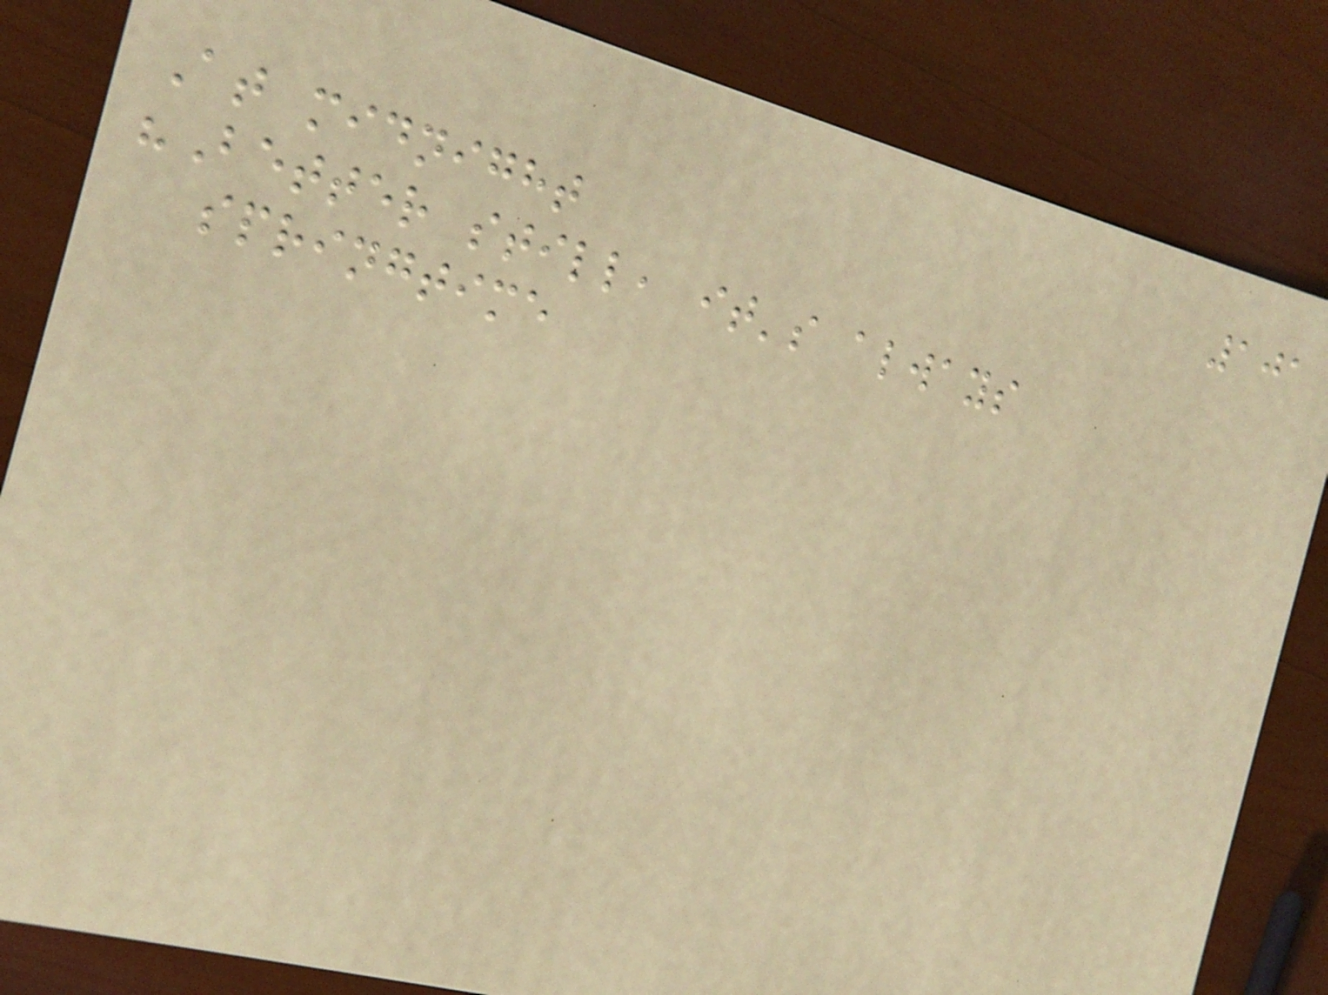101
At midnight
"Better still, it's always
springtime
